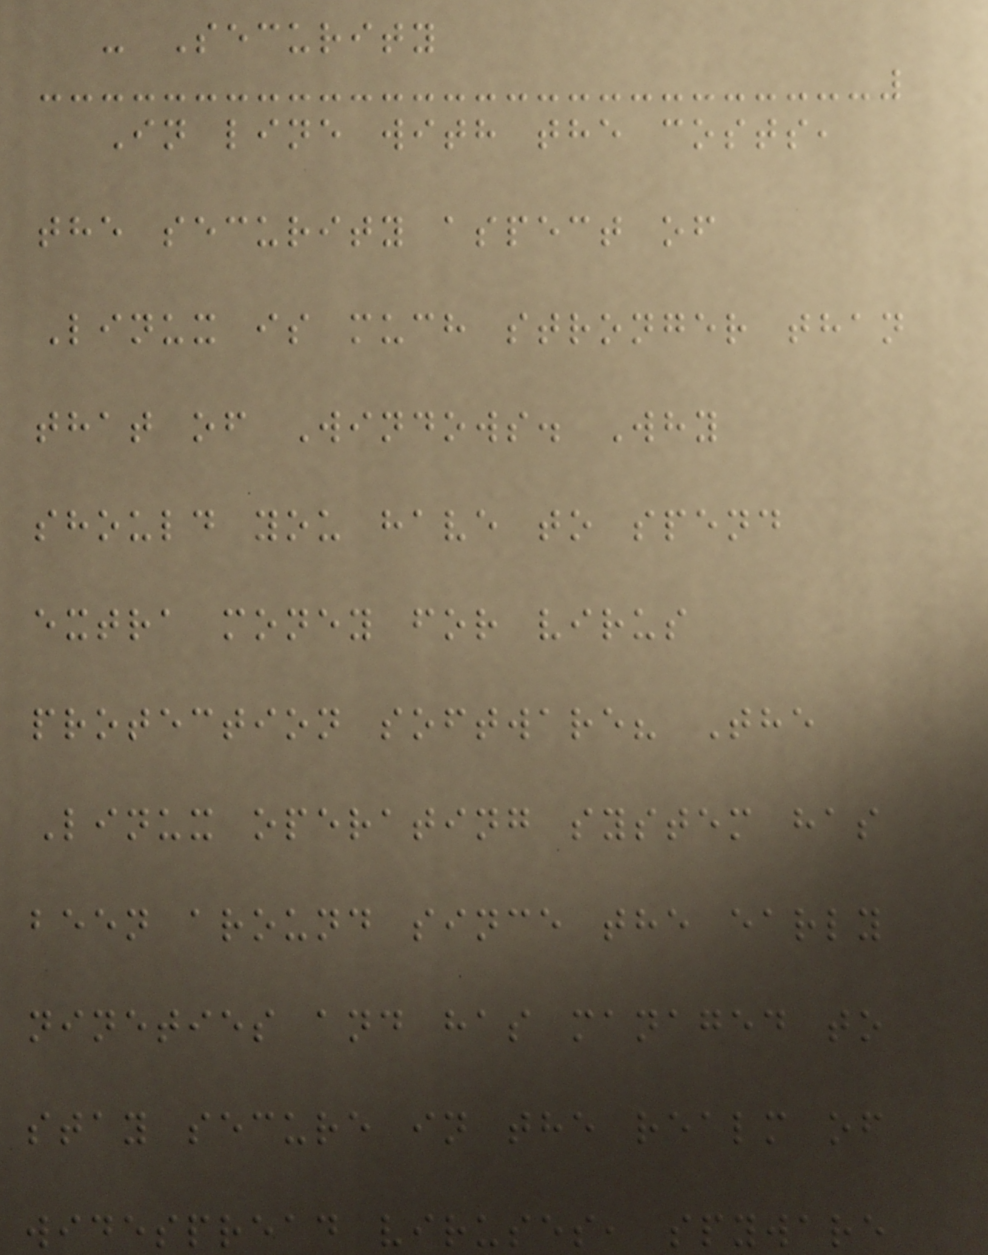- Security
In line with the costs,
the security aspect of
Linux is much stronger than
that of Windows. Why
should you have to spend
extra money for virus
protection software? The
Linux operating system has
been around since the early
nineties and has managed to
stay secure in the realm of
widespread viruses, spyware
